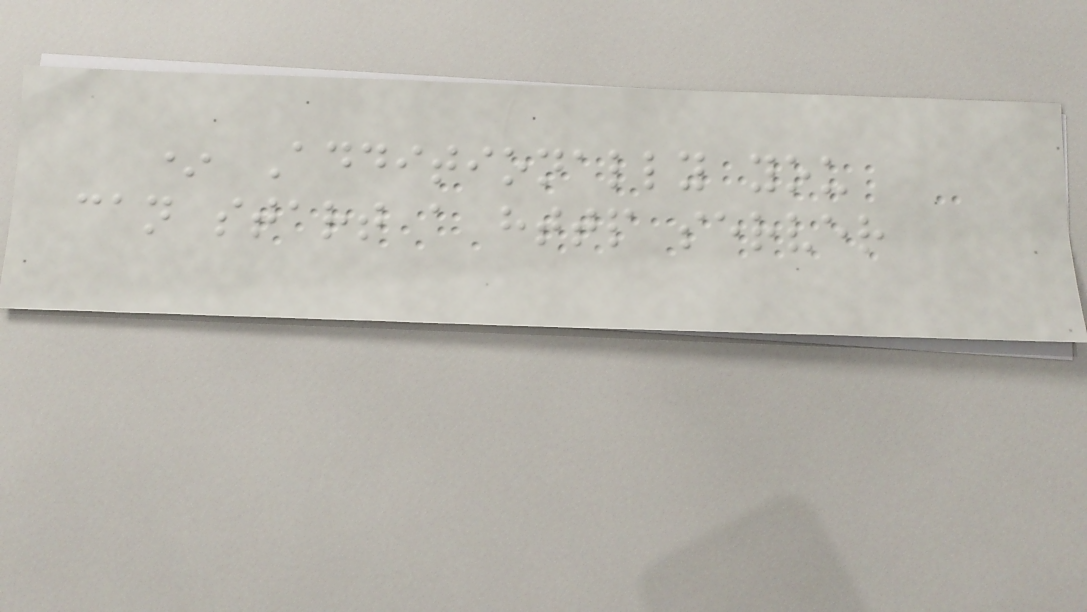* Additionally you
can start a http server
